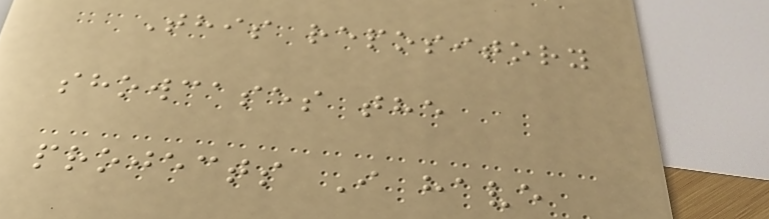This repository
showcases the
projects I have
